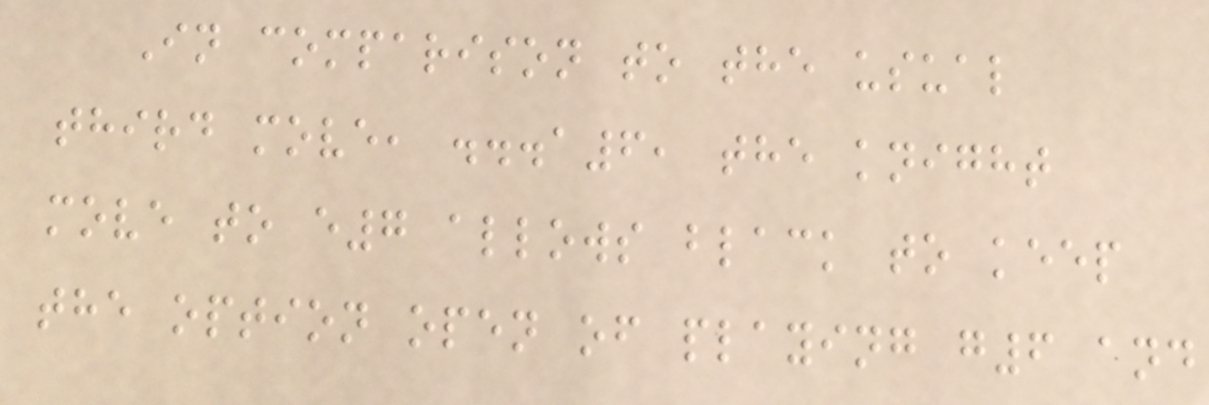In comparison to the usual
third move, ...a6, the knight
move to e7 allows black to keep
the option open of playing g6 and
